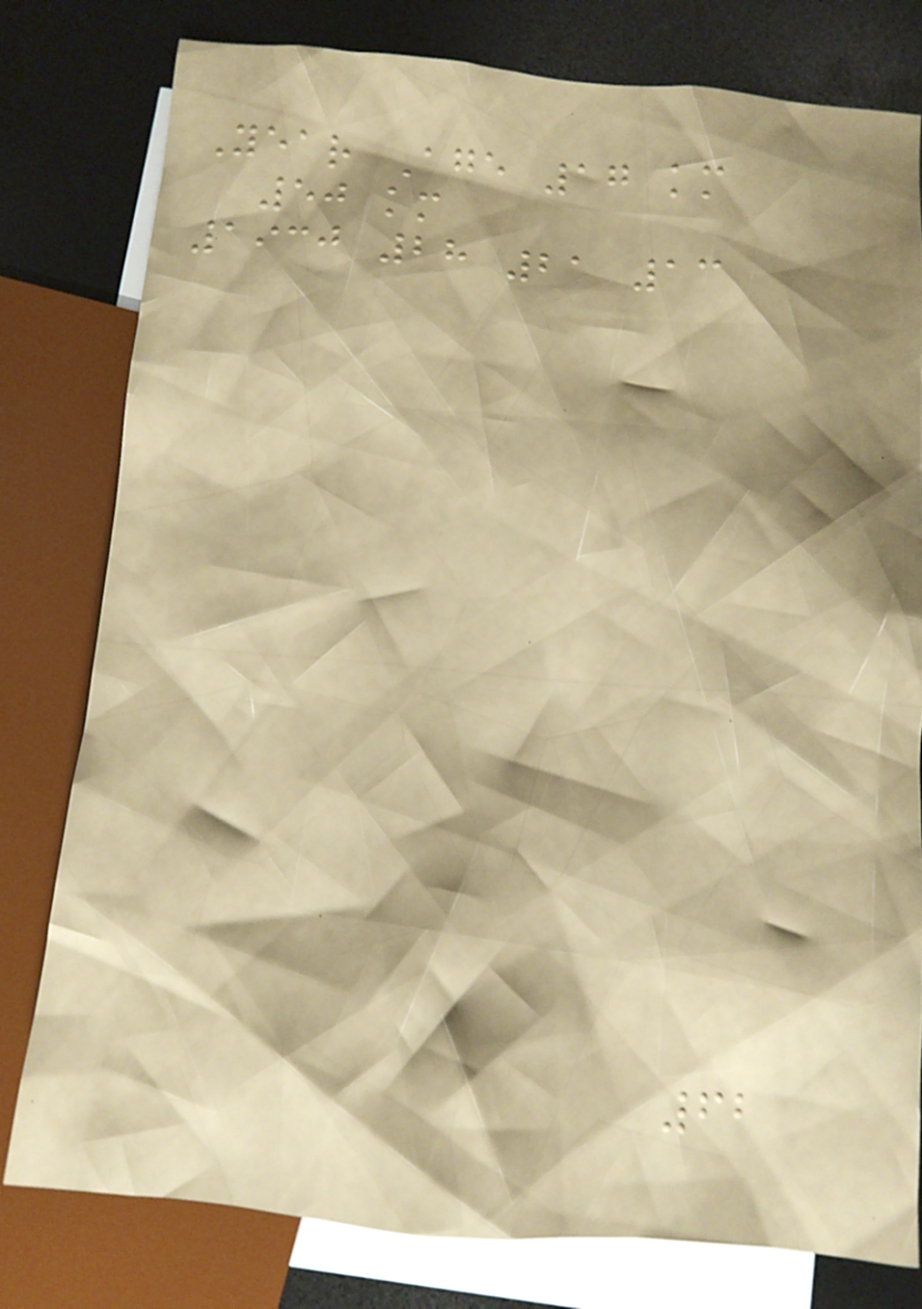Year Age 17 km
50 km
1930 28 21 13
62
